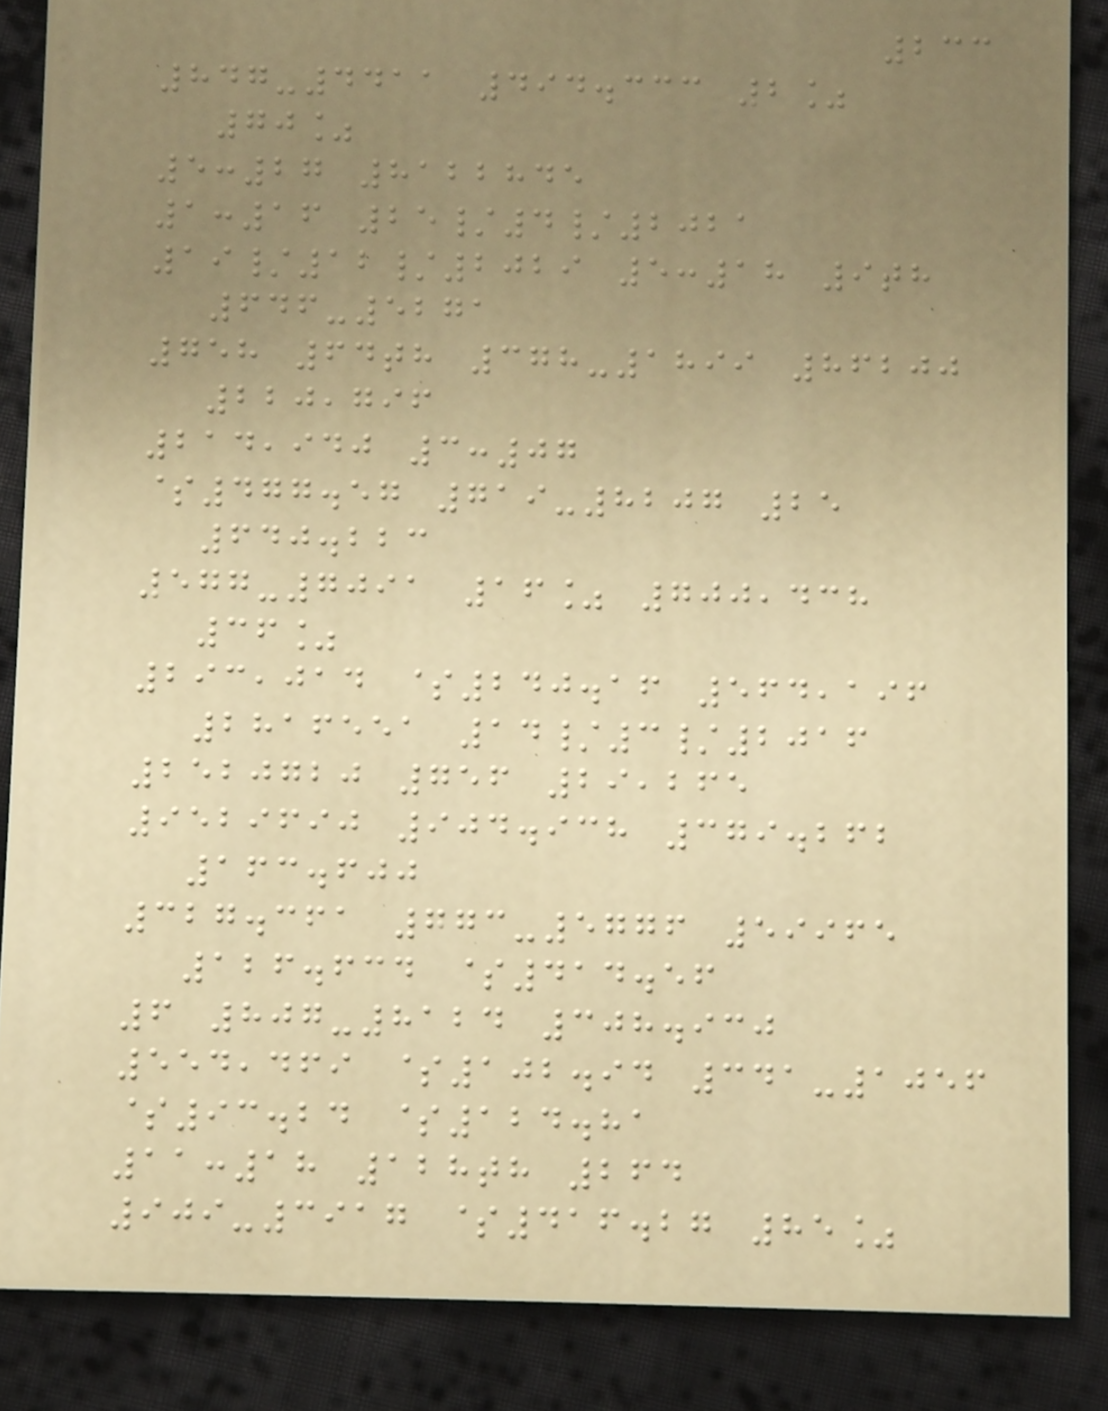233
847-4411 494.333 2%
70%
5:27 8122845
1:16 25/4/2021
19/12/2029 5:18 9th
646-5271
758 64th 378-1899 86200
220,796
214,940 3:07
$477.57 719-8207 25
640.223
577-7091 16% 700,438
36%
293,014 $240.16 564,196
2816551 14/3/2016
2520720 756 29,265
9529690 904.938 379.262
163.600
327.361 773-5776 59965
126.634 $414.56
6 807-8124 308.930
554,469 $102.94 341-1056
$93.24 $124.81
11:18 128th 264
909-3917 $416.27 85%
